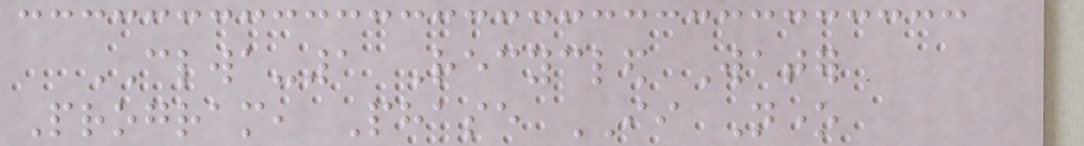CLWA-1 Recycled Water
Program, Phase II None
